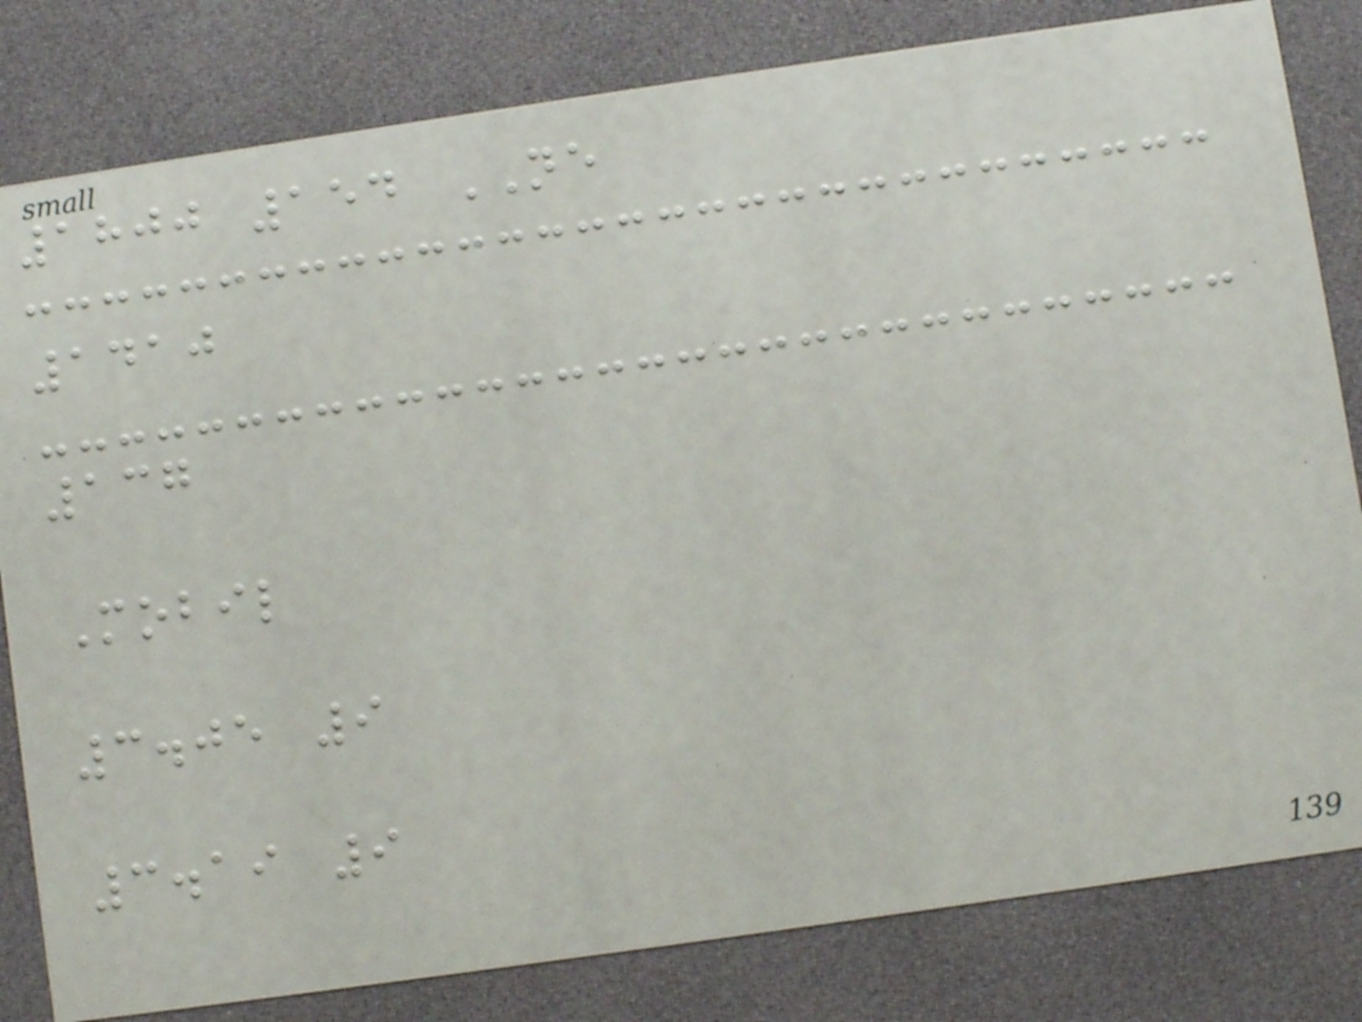1800 154 NE
1410
137
Mobil
3.05 9
3.19 9
